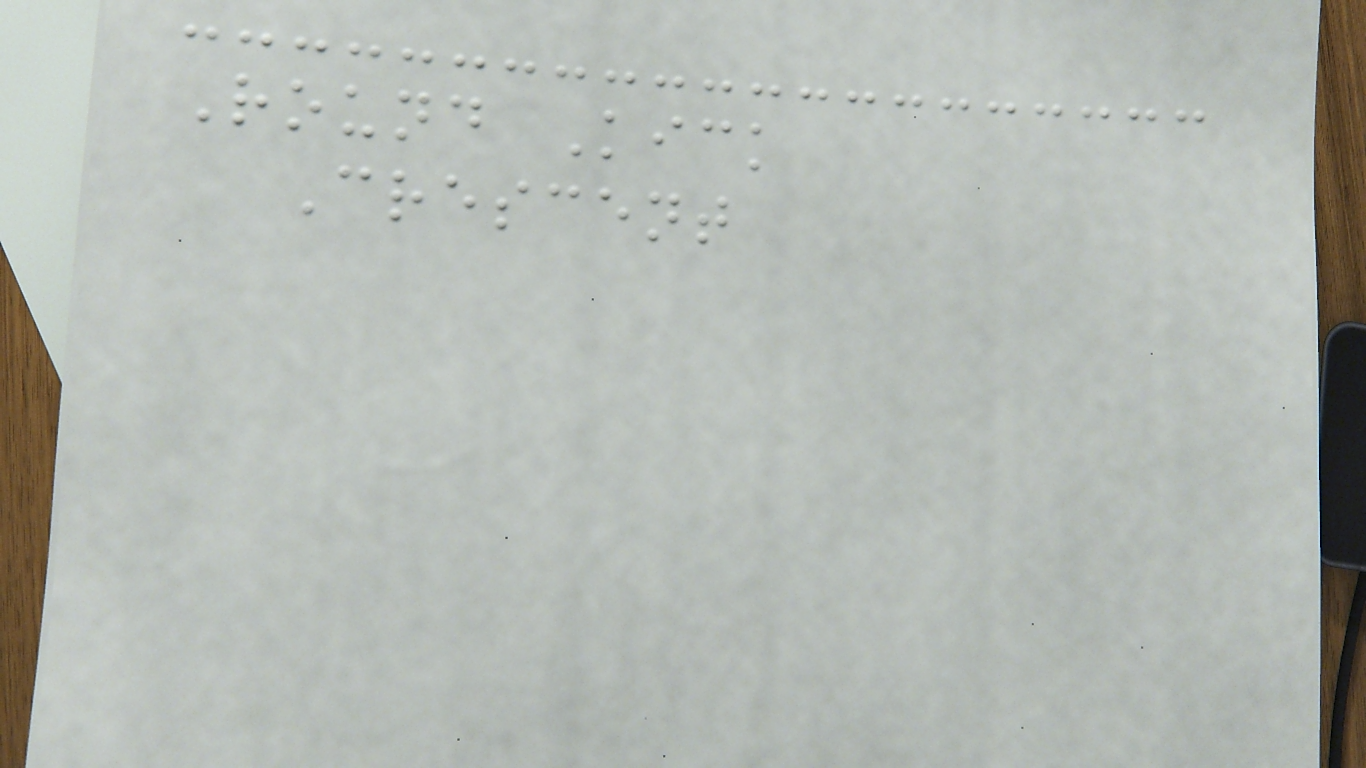Round Kick
Crescent
